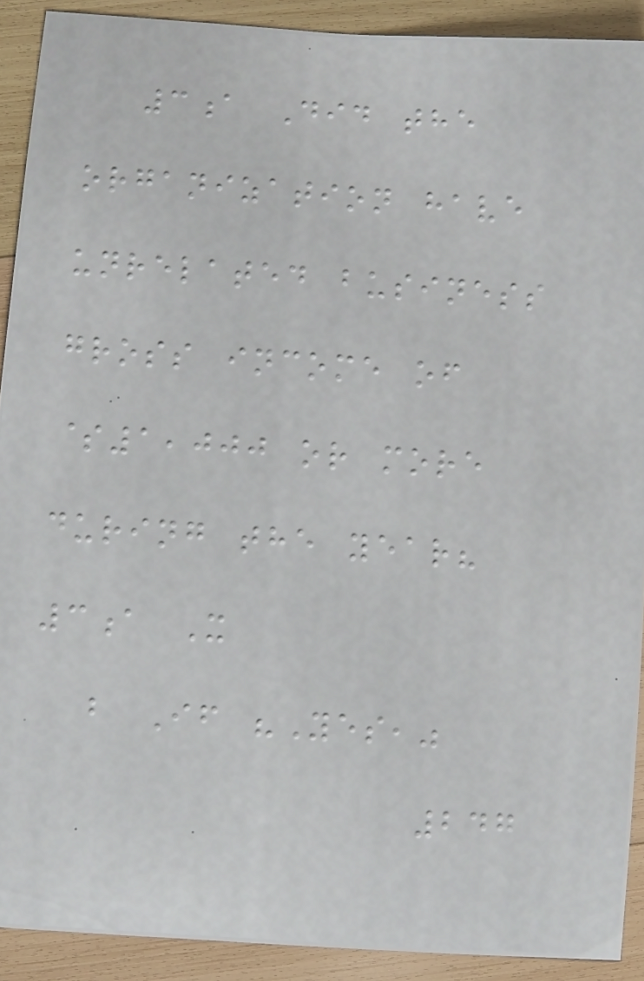3a Did the
organization have
unrelated business
gross income of
$1,000 or more
during the year?
3a X
b If "Yes,"
247
